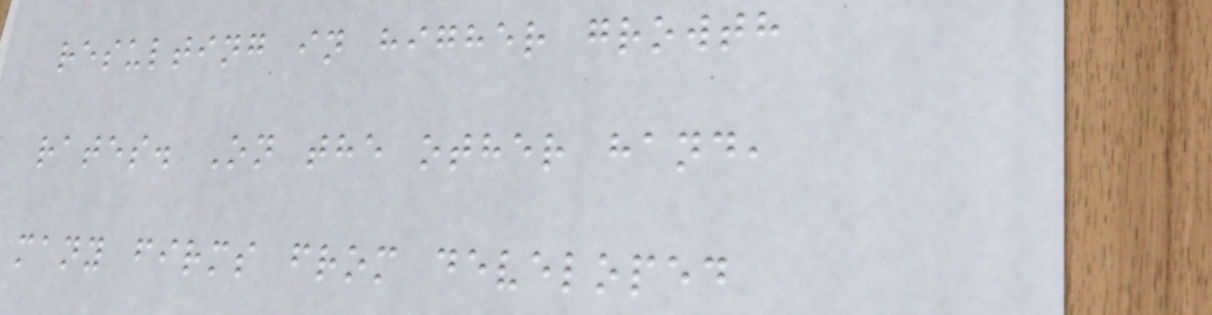resulting in higher growth
rates. On the other hand,
many firms from developed
